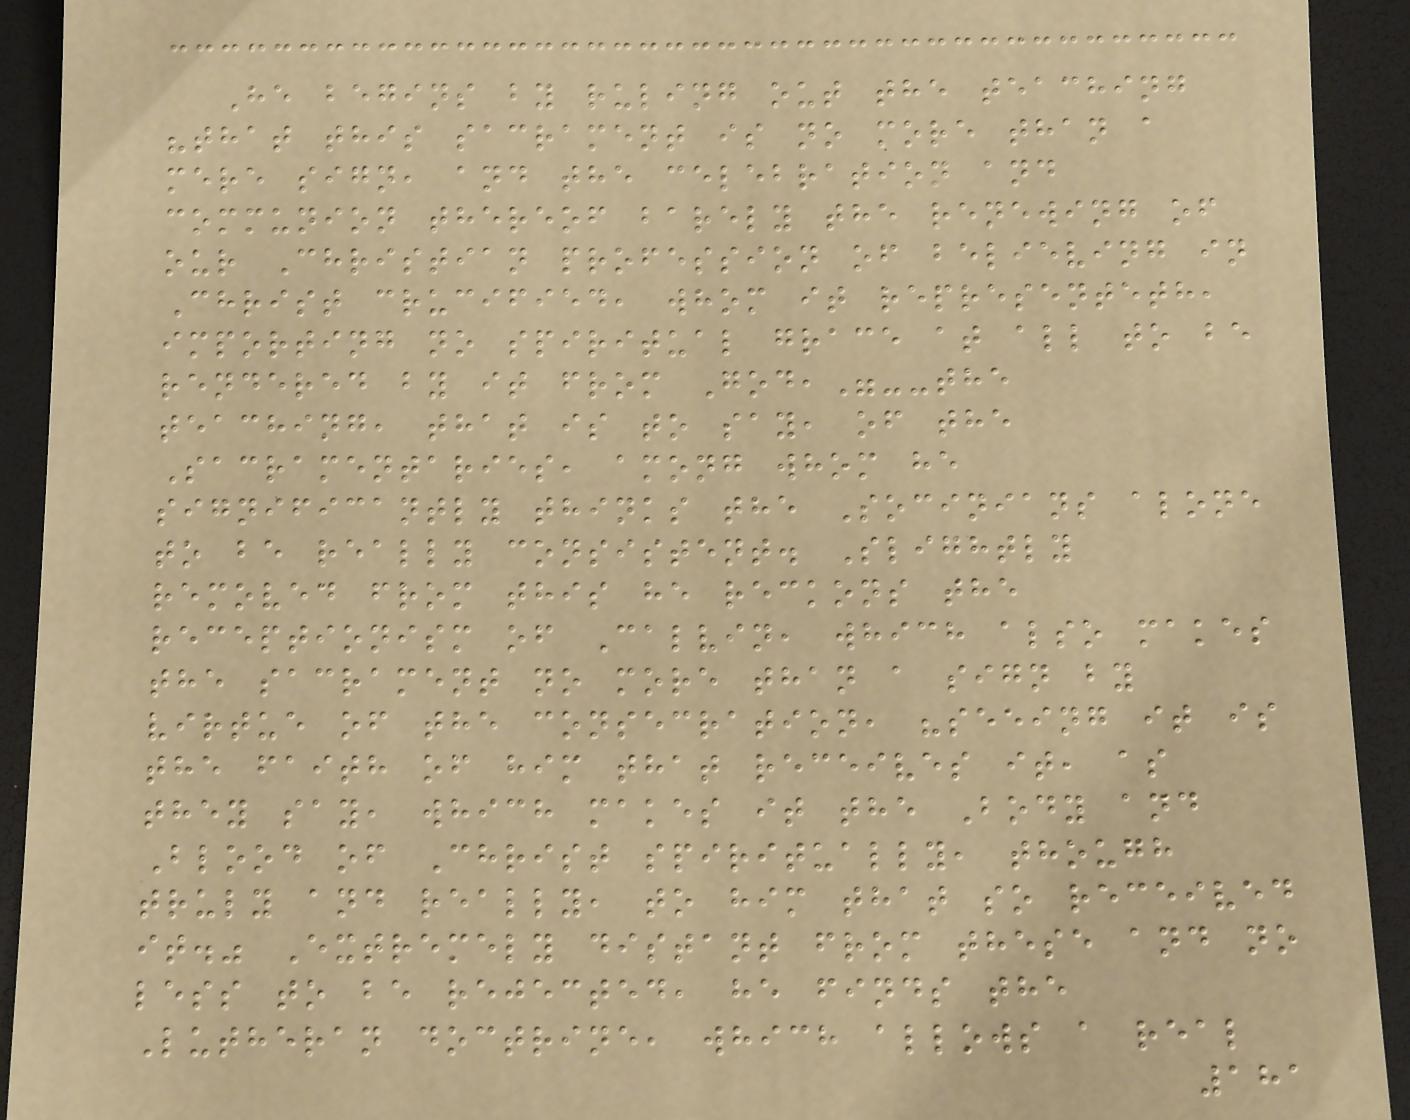He begins by ruling out the teaching
"that this sacrament is no more than a
mere sign, and the celebration and
communion thereof barely the renewing of
our Christian profession of believing in
Christ crucified, whom it representeth,
importing no spiritual grace at all to be
rendered by it from God,"--the
teaching, that is to say, of the
Sacramentaries, among whom he
significantly thinks the Socinians alone
to be really consistent. Slightly
removed from this he reckons the
receptionism of Calvin, which also makes
the sacrament no more than a sign by
virtue of the consecration, "seeing it is
the faith of him that receives it, as
they say, which makes it the Body and
Blood of Christ spiritually, though
truly and really, to him that so received
it." Extremely distant from these and no
less to be rejected, he finds the
Lutheran doctrine, which allows a real
181
